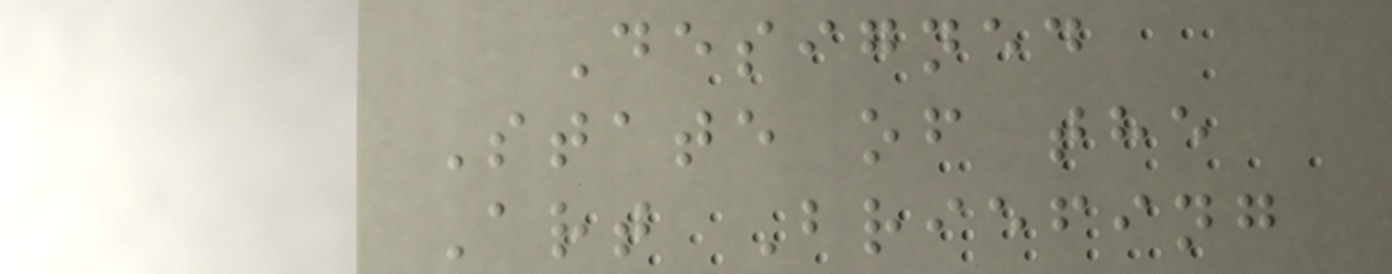Designed
State of the
Art Briefing
